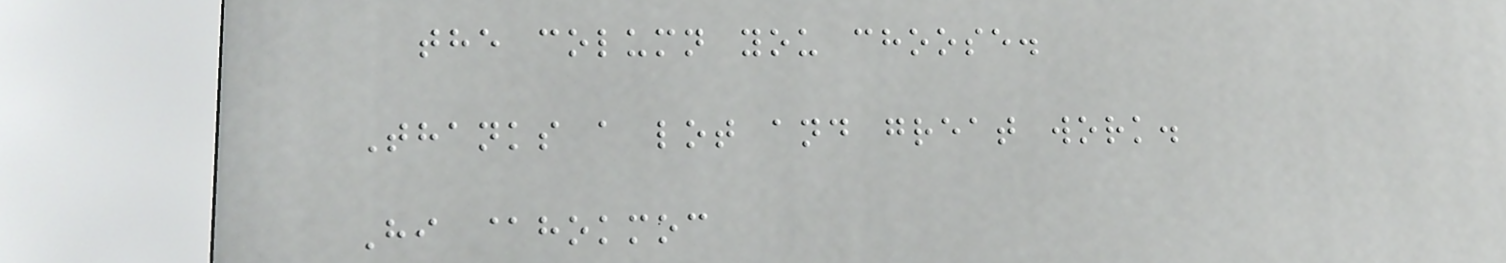the column you choose.
Thanks a lot and great work.
Hi @hokmoc
